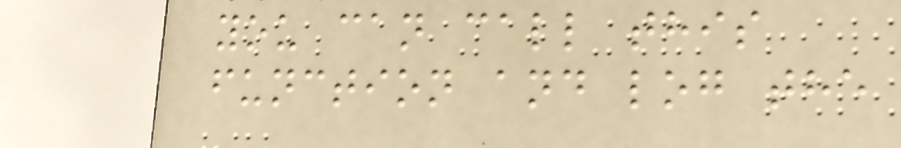you can call this
function and log the
